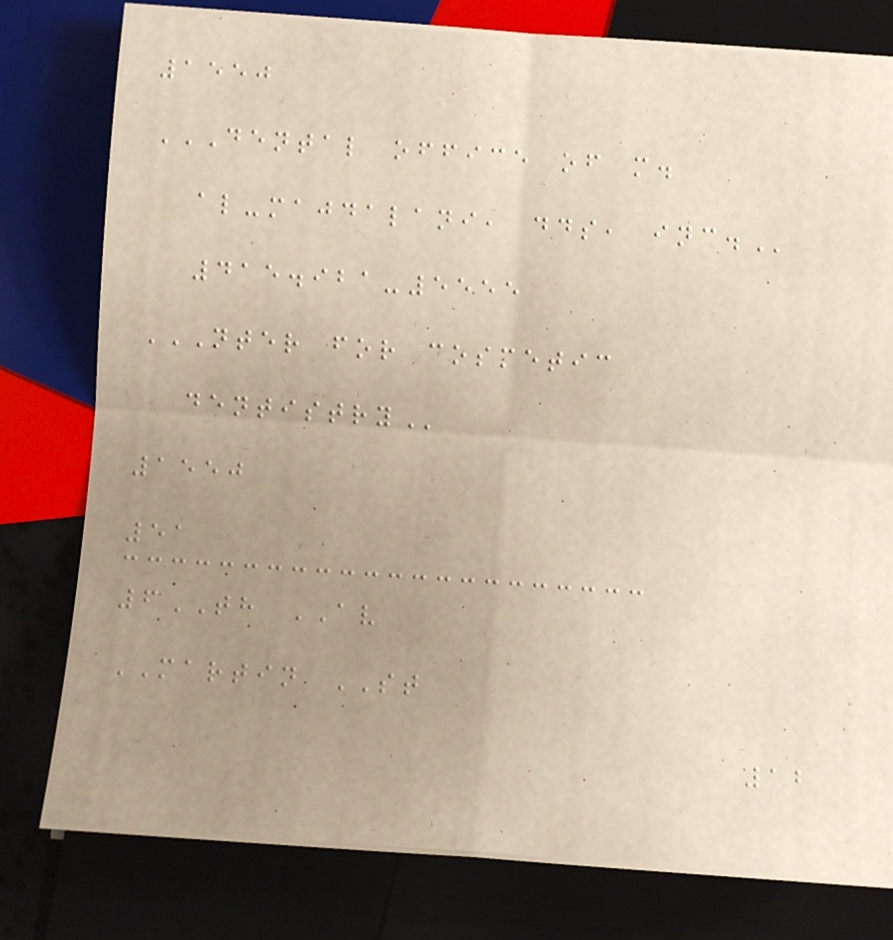1550
DENTAL OFFICE OF M.
AL-MAJDALANI, DDS, INC.
415.921-5555
NTER FOR COSMETIC
DENTISTRY
1550
51
6TH AV
MARTIN ST
12
